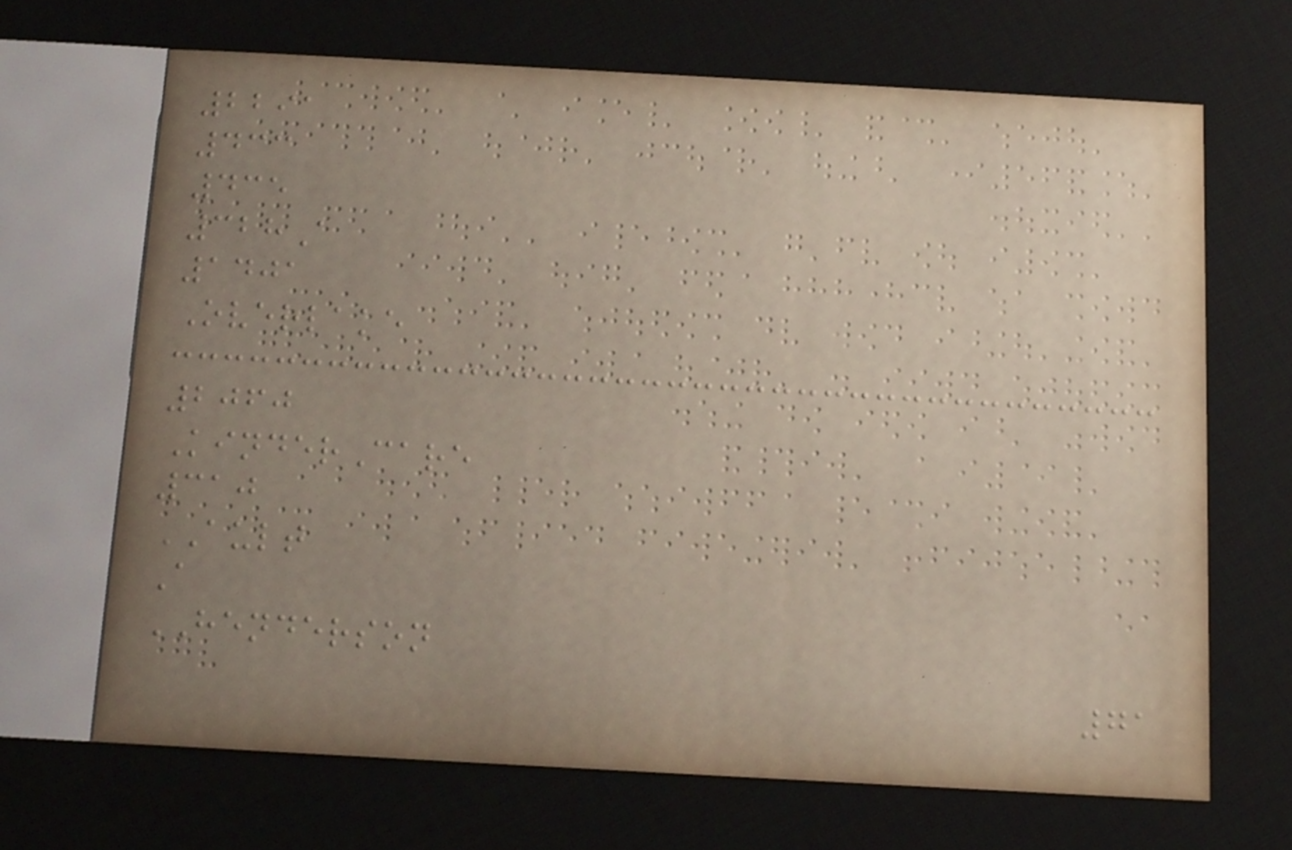2291
433
435
328A
1401
Overlake
2060
KinderCare
310
AULT
A
HENDERSON
71
